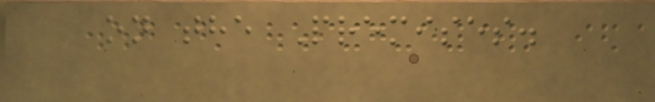on the Premises.
